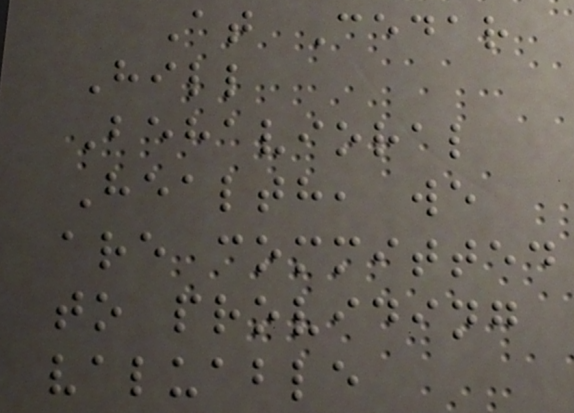At Cedar
Hill
Behavioral
Health, we
are committed
to providing
valuable
